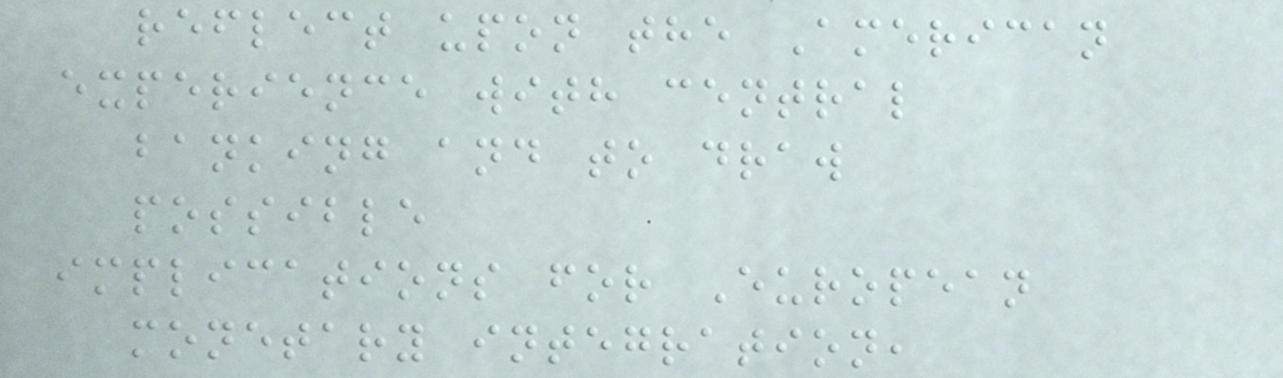reflect upon the American
experience with central
banking and to draw
possible
implications for European
monetary integration,
